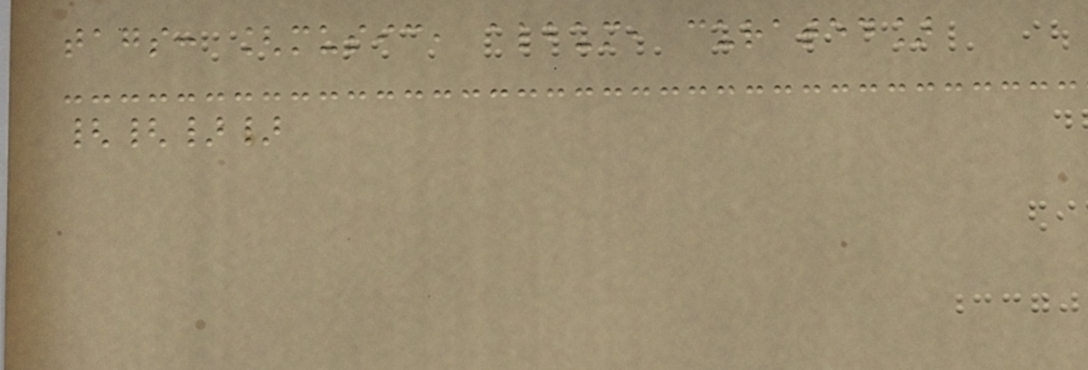tags: [music, album, curated]
{{}}
